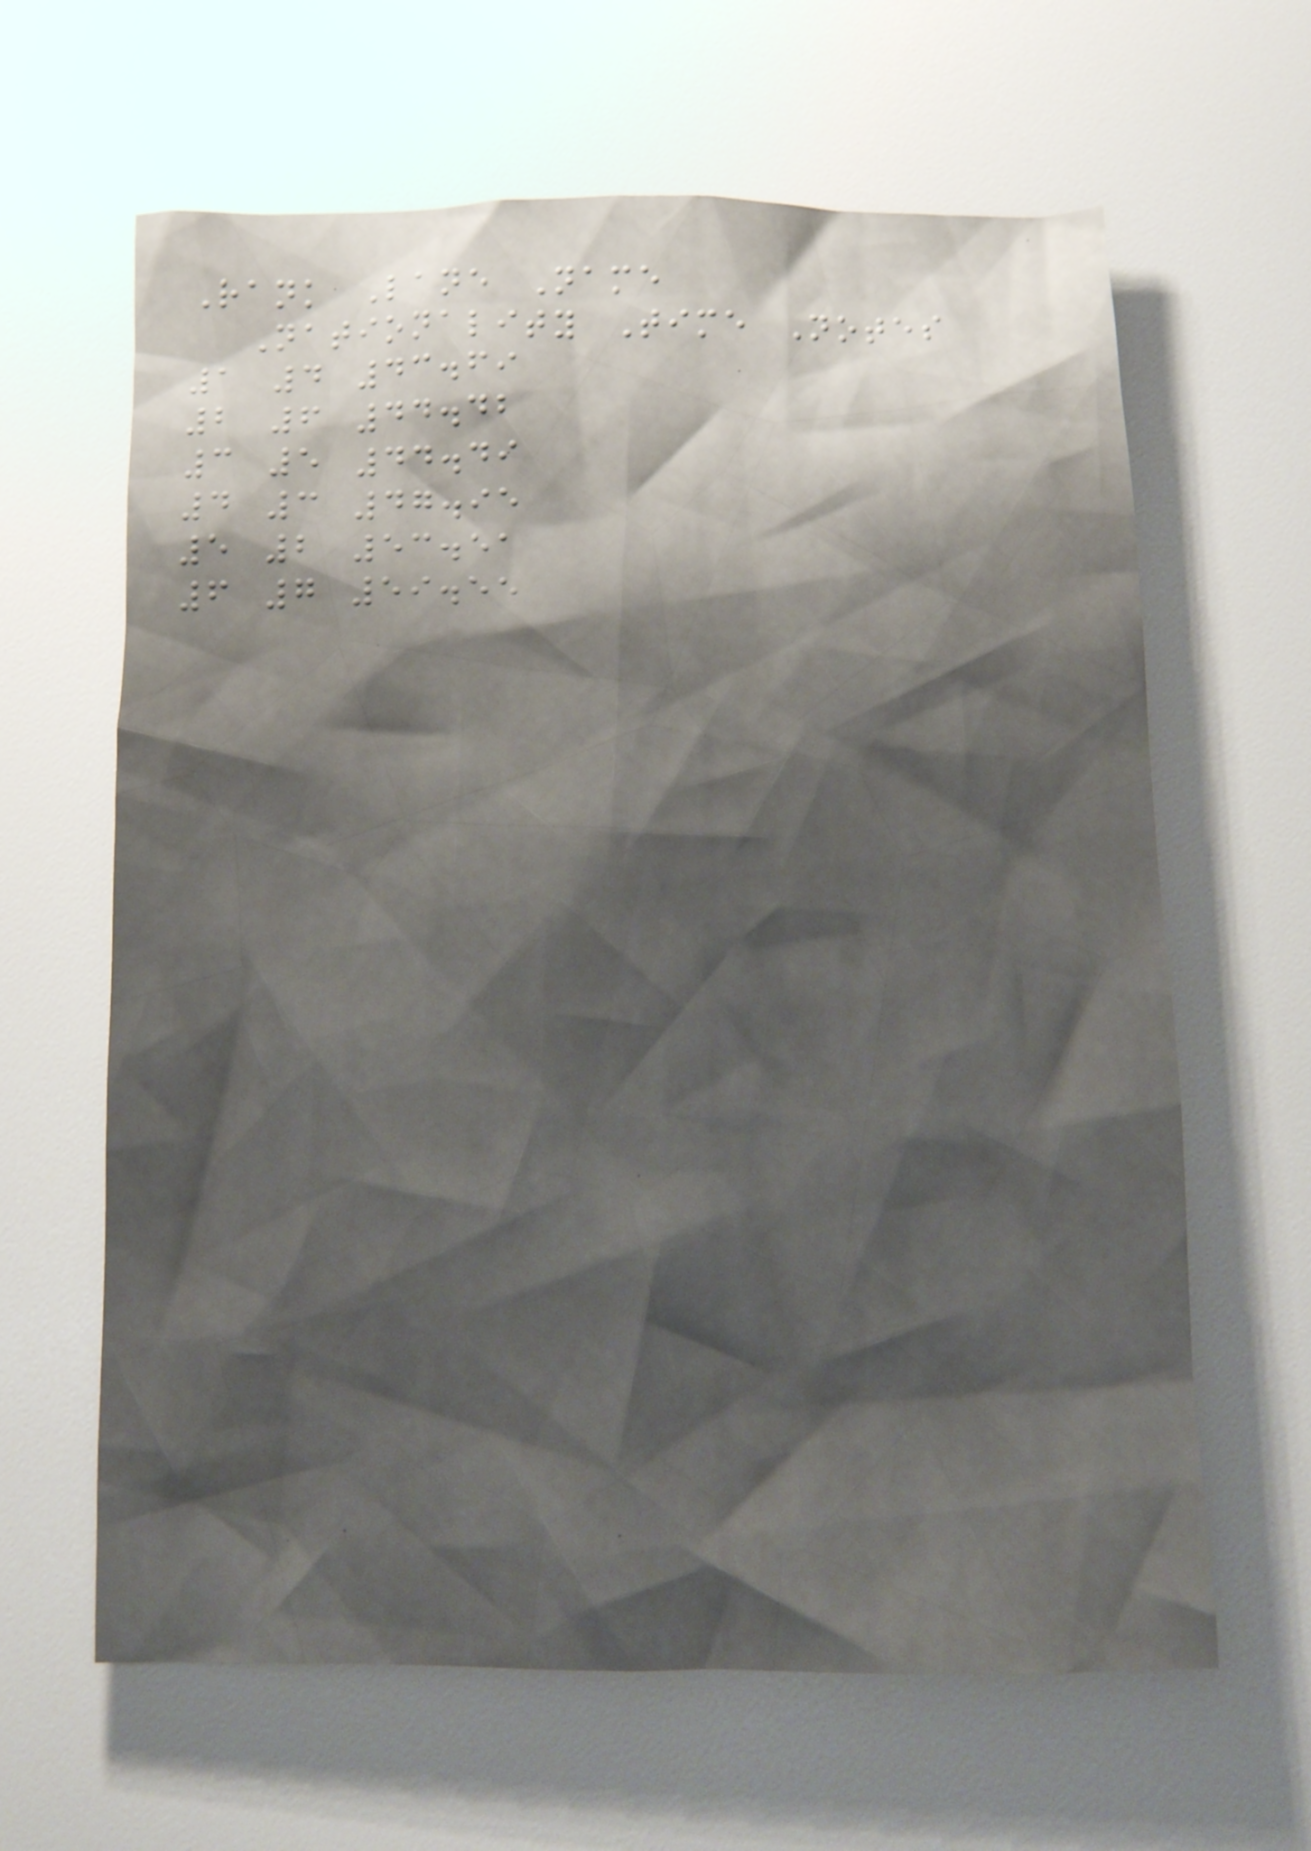Rank Lane Name
Nationality Time Notes
1 4 43.69
2 6 44.42
3 5 44.49
4 3 47.95
5 2 53.51
6 7 59.55
